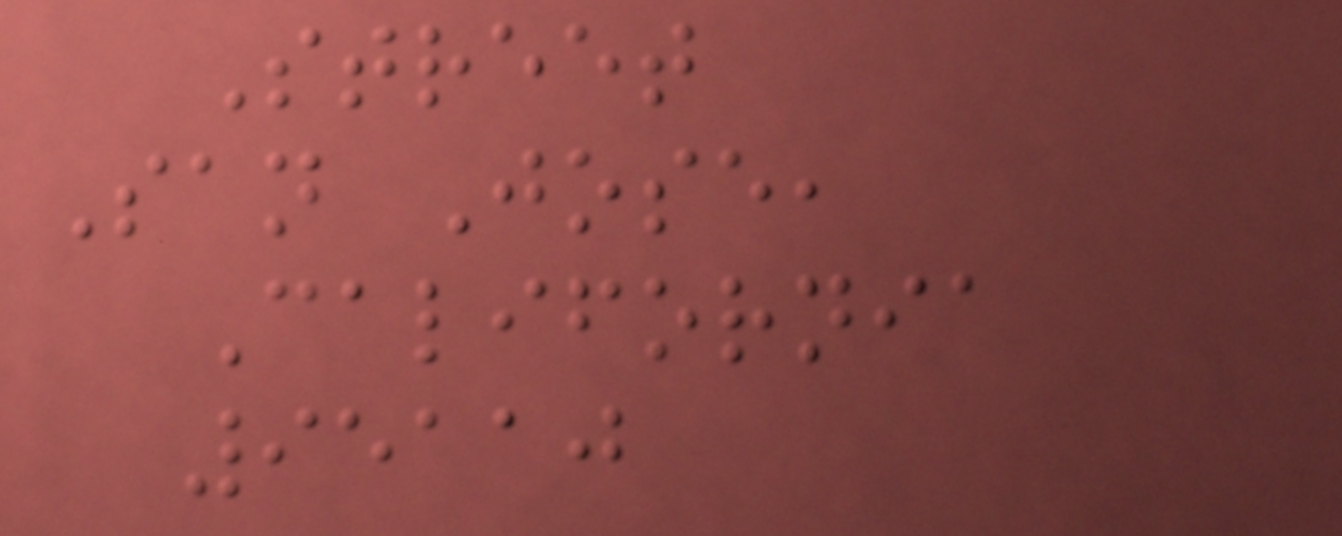Street
San Jose,
California
95110
